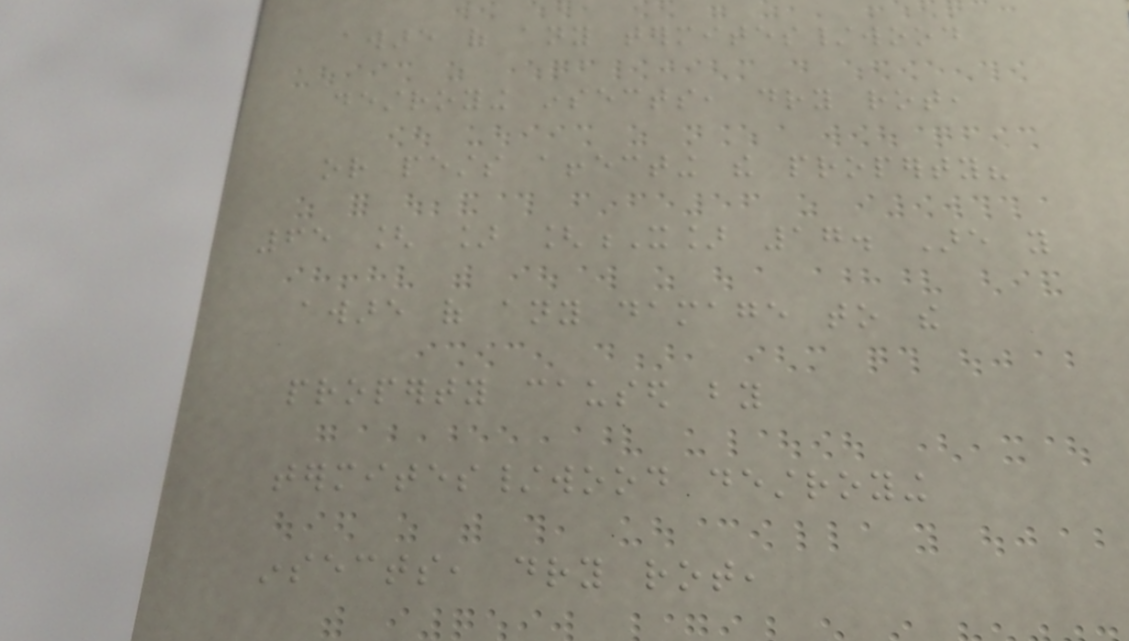aware of any termites/wood
destroying insects, dry rot,
or pests affecting the property?
65 [ ] [X] 17. Are you
aware of any damage to the
property caused by
termites/wood destroying
insects, dry rot,
